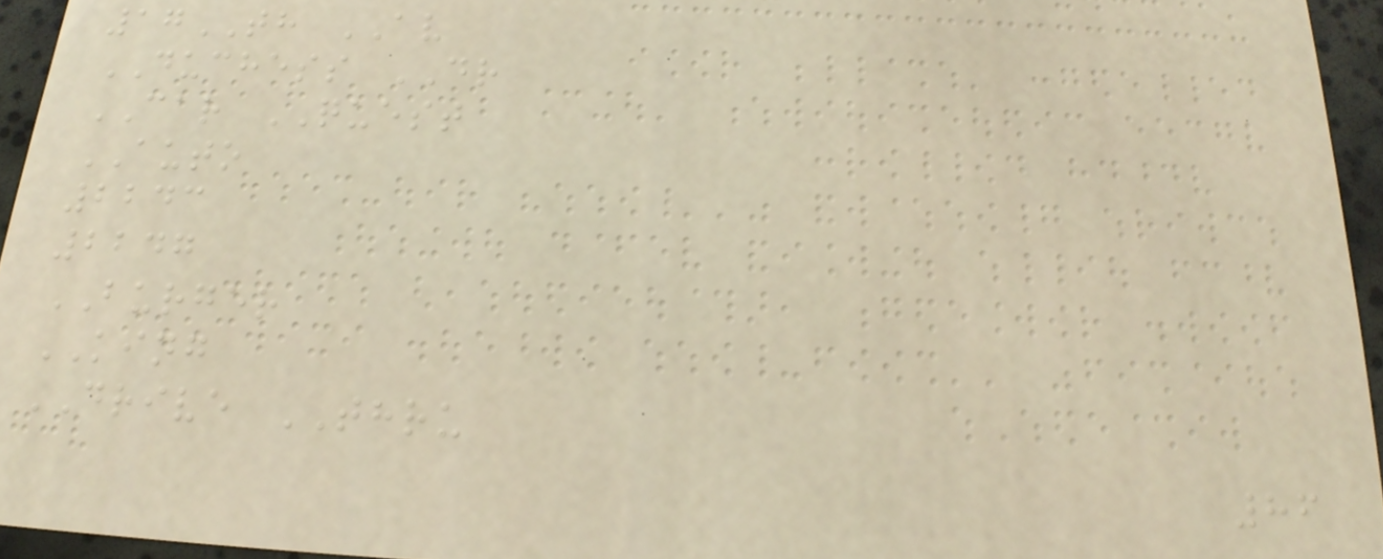17TH AV
DUCHESS DR
CAR QUEST
AUTO
2243
2247
BURGER
KING
DRIVE THRU
86
